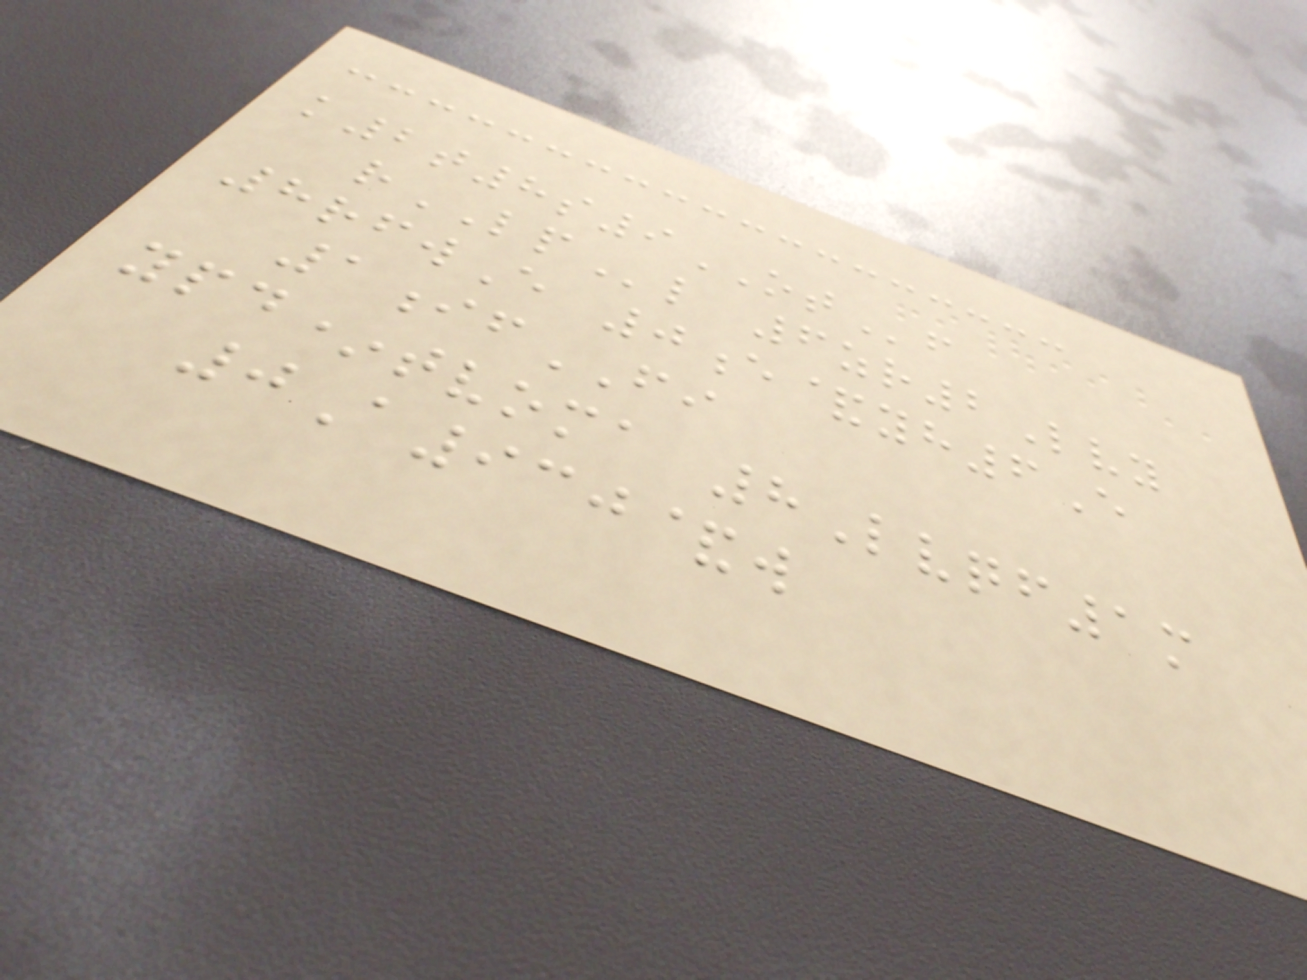k2t8s9OTf
rLPl 6zr2Lvy
8rfwE 0e&yh6E
1ifFI
ypd*tvoma 8Lvqf1m
0A930&w
